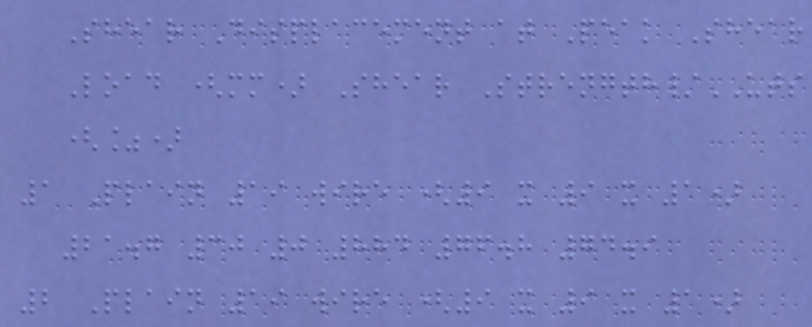Shear Displacement at Peak Shear
Load (mm) Shear Strength/UTS
(%)
1 Plain 19 wire (9 x 9 x 1)
21.7 30 0 884 76.8 74.9
2 Plain 19 wire (9 x 9 x 1)
